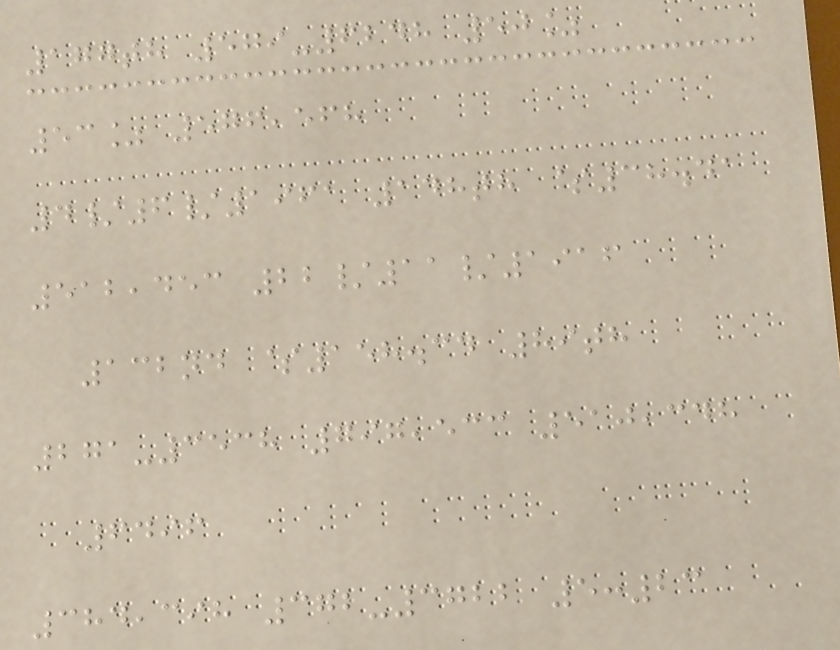177th 579-6248 50%
53% 576,568
4/6/1961 148th $38.41
512,453 22/11/1916
132nd $158.34 89th
271-3538 797,533 510,348
6496
384,398 372-3722 5:23
